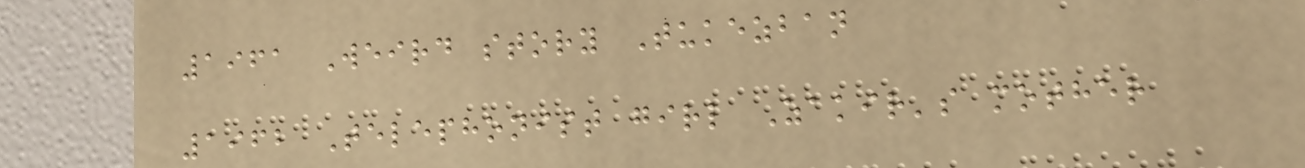1961 Weird story Tukezban
1962 Telephonist girl Zakir's mother
